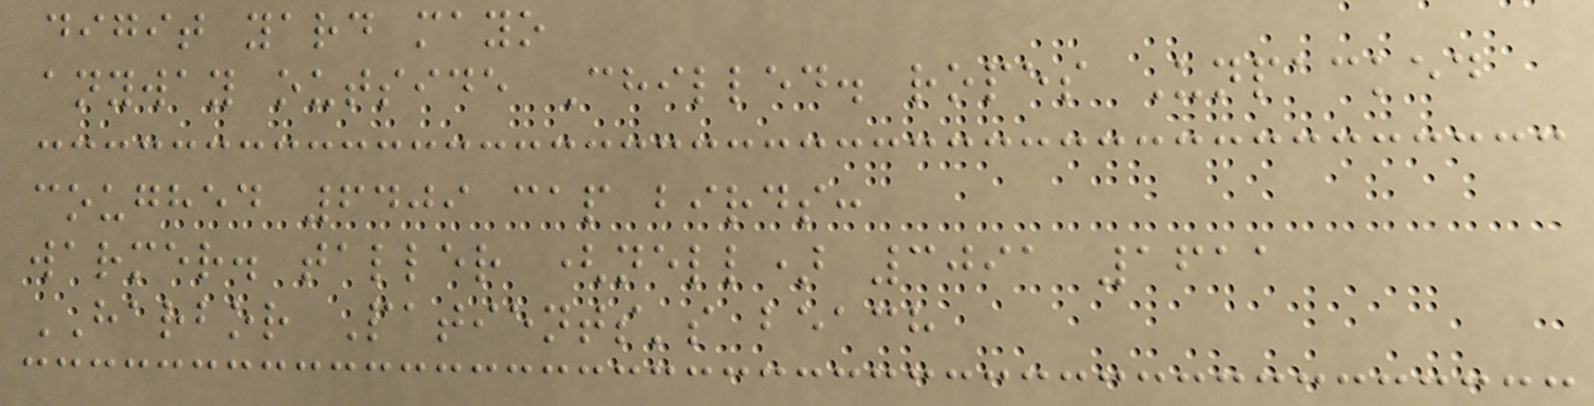digit yard mayo
anyway outside Chilled. ropes Unpacked
coughed 6409 cap birds:
warmer. taller (nell) 3091 1611
HARBOR Patients's beach
